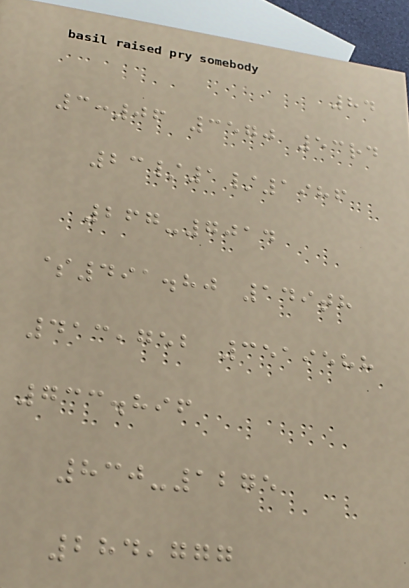84
3:06 3570 53rd
23/1/1986
267-7014
$491.80 149th
413,752 3519588
733.896
830-1275
284,777
